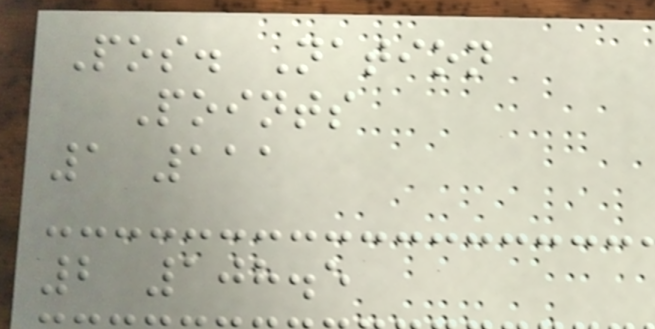Pos. Nation
Points
1 111
2 108.5
